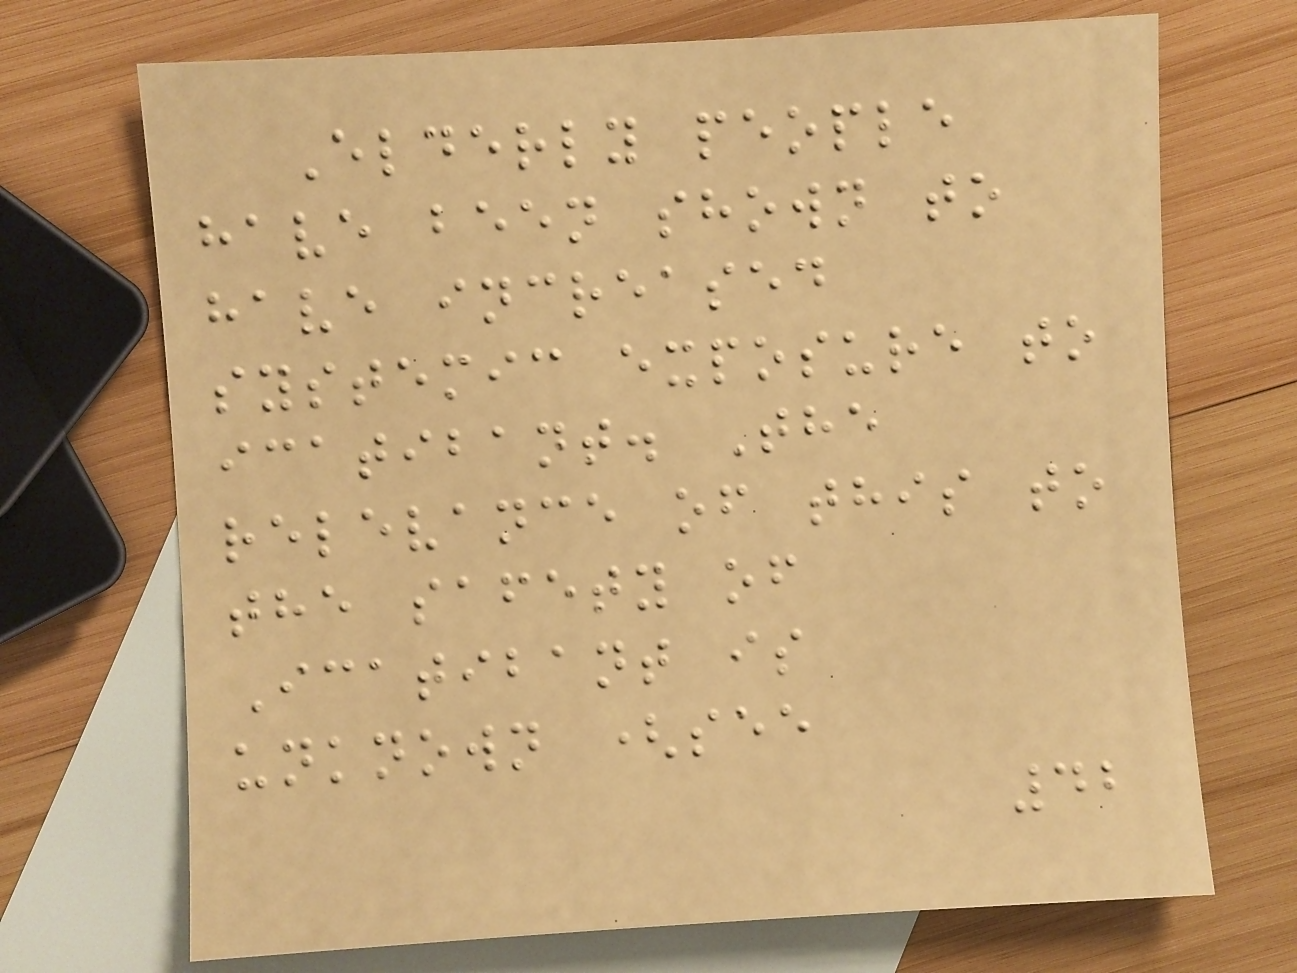Elderly people
have been shown to
have increased
systemic exposure to
icatibant. The
relevance of this to
the safety of
Icatibant is
unknown (see
42
